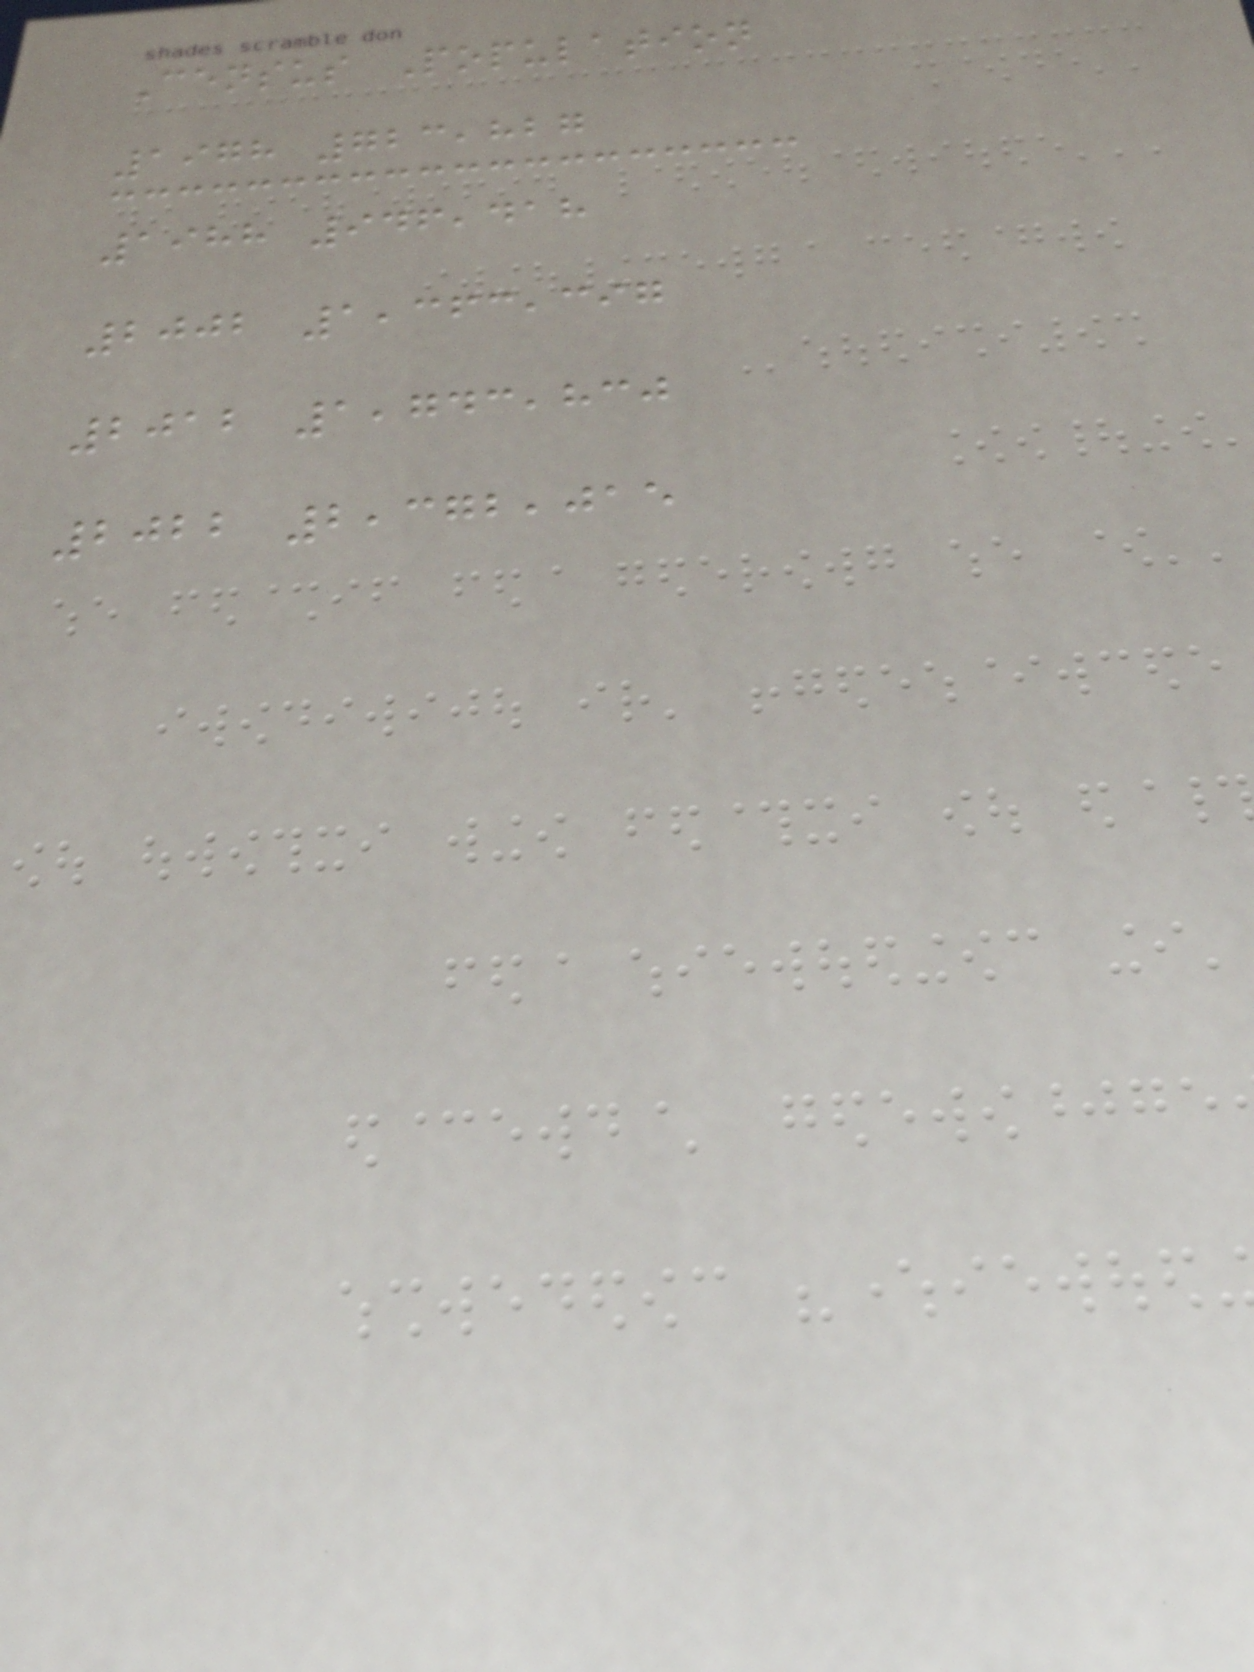Census Population
1978 723,827
1988 946,418
2002 1,363,397
2012 1,743,830
2022 2,372,015
